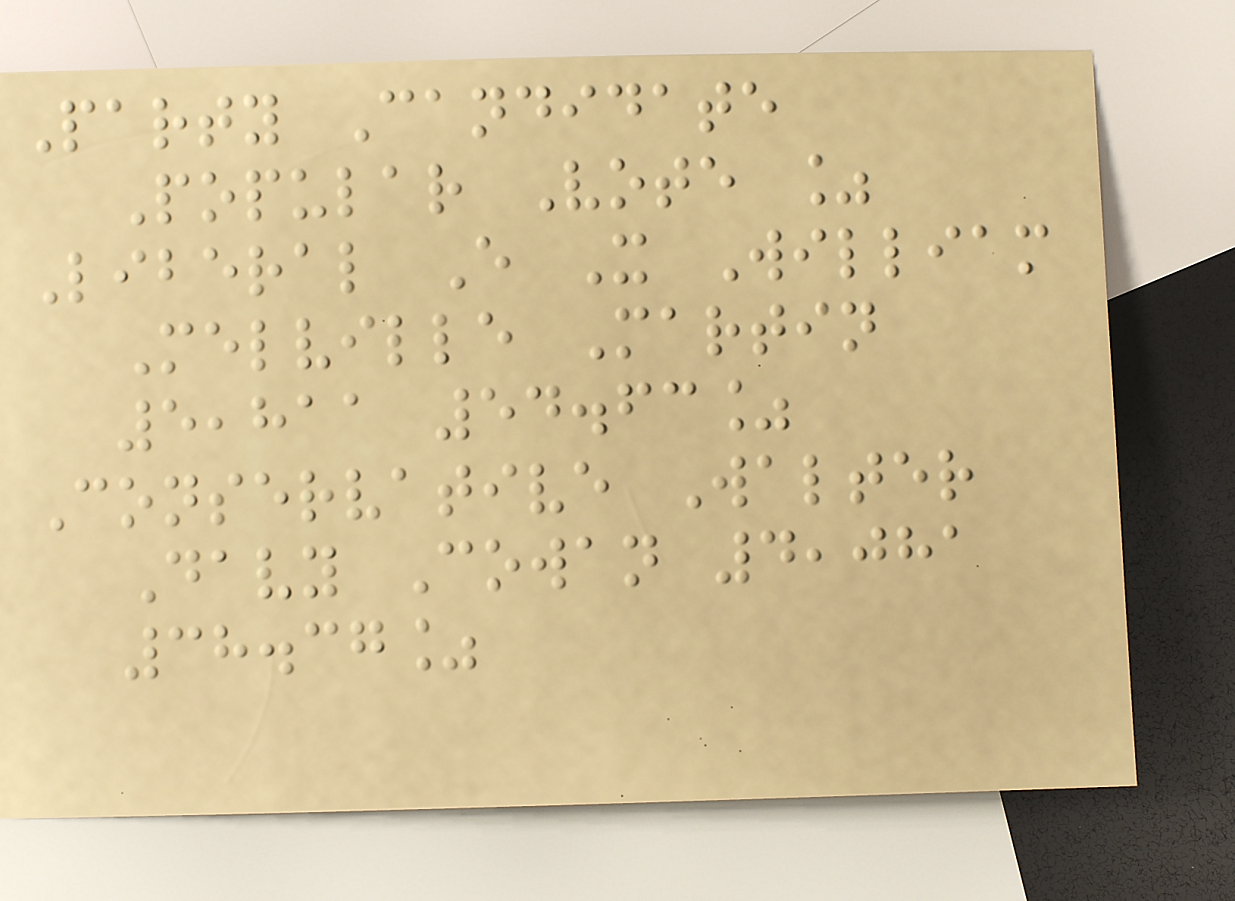Party Candidate
Popular Vote %
Liberal E X William
Melville Martin
5,811 54.63%
Conservative Walter
Davy Cowan 4,081
38.37%
